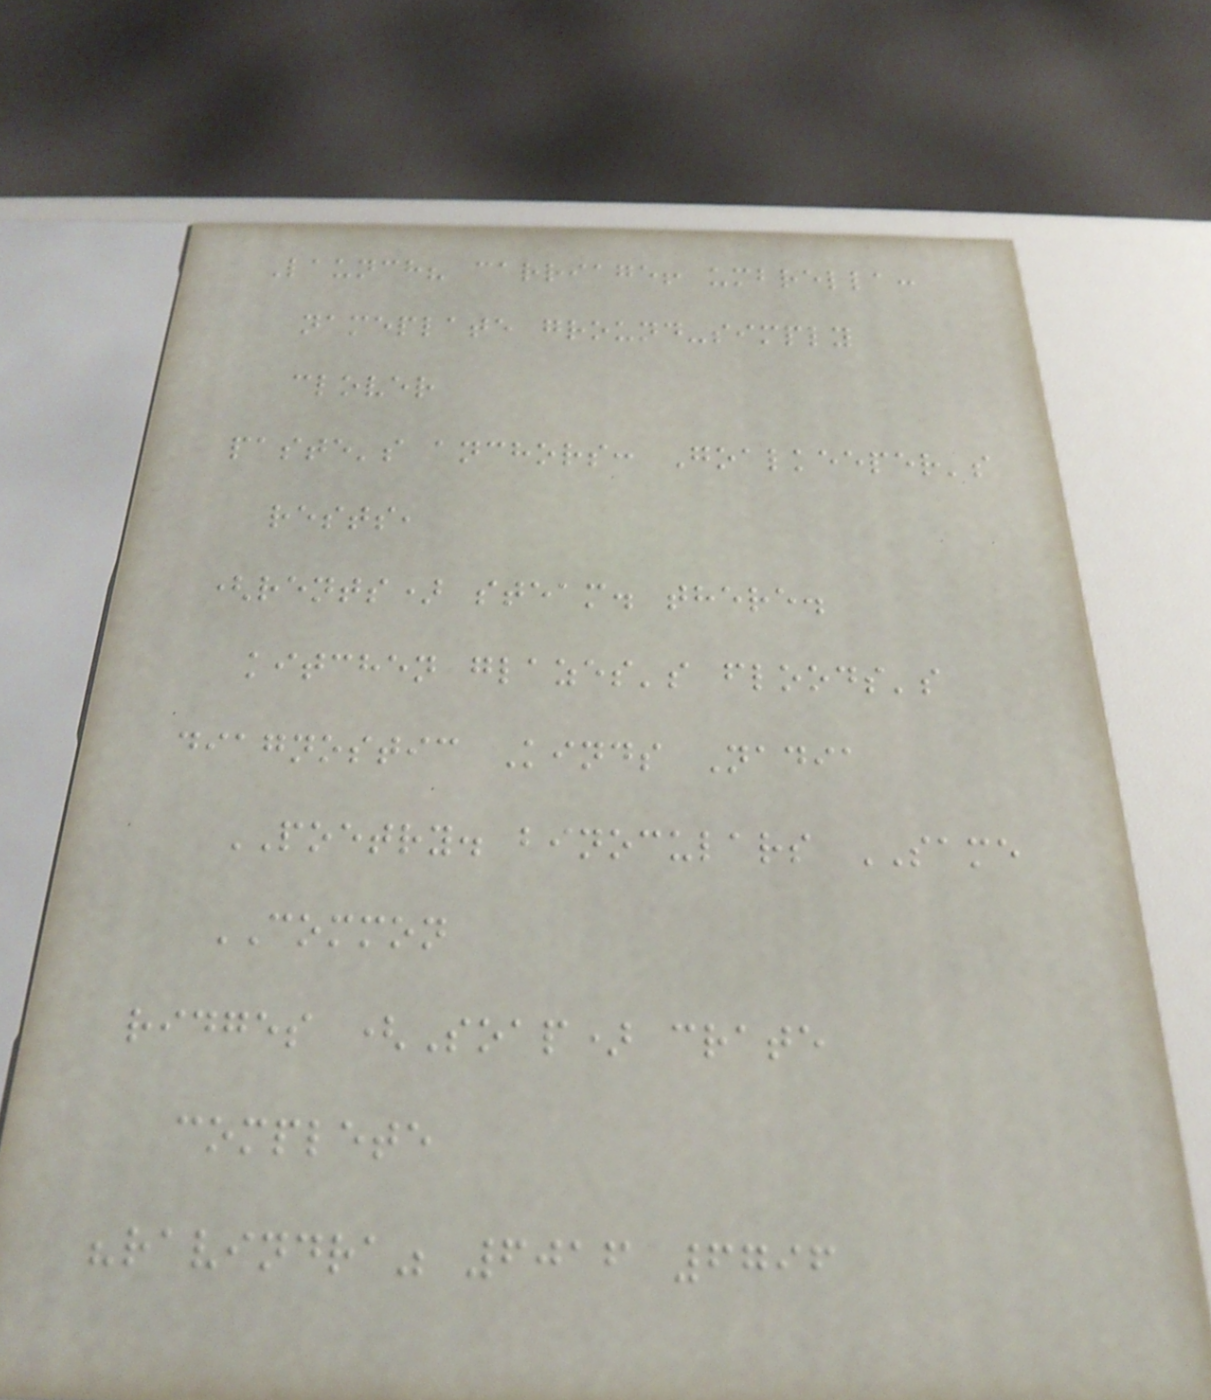Launch? carriage! umbrella:
nameplate ground-simply
clover
paste's anchors: Goalkeeper's
rests,
(rents) steam. there.
kitchen glazes's floods's
diagnostic Kinds Nadia
POETRY. binoculars SAME
COMMON
ridges (Soap) crate
complete
"ravindra" 6016 6796
